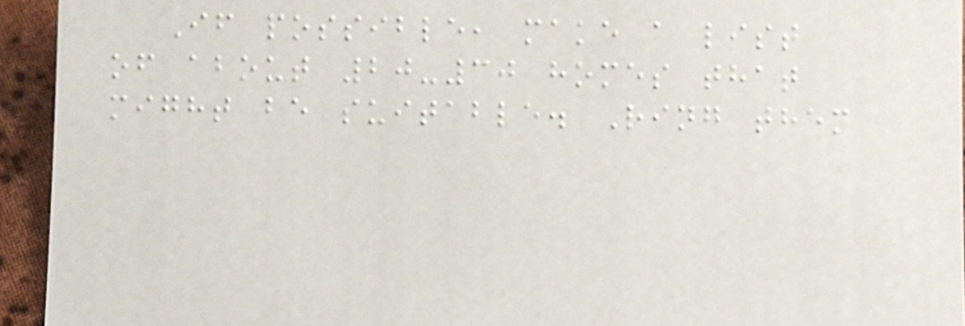If possible, make a list
of about 20-30 homes that
might be suitable. Ring them
